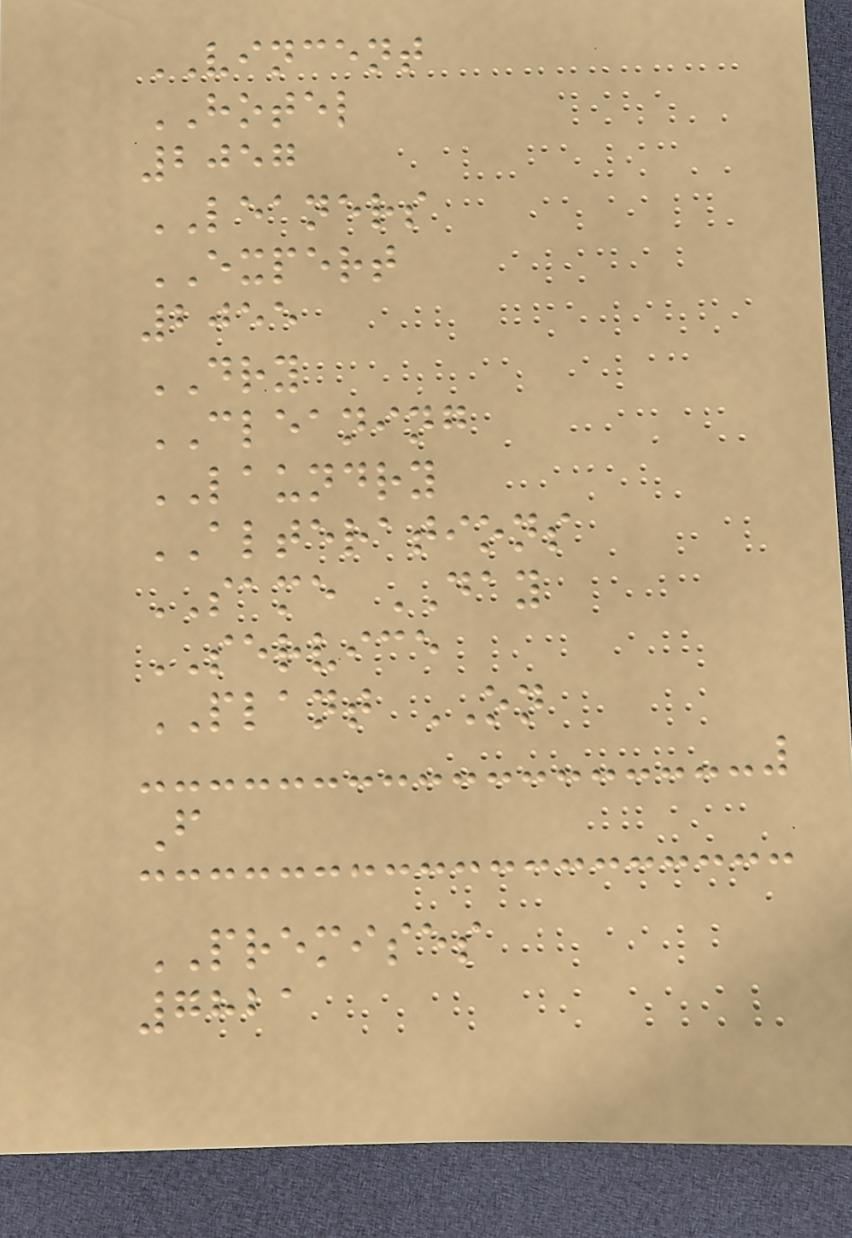VINCENT
HOTEL
2057
LEANERS
EXPERT
2055
DRY
CLEANING
LAUNDRY
ALTERATIONS
SAME DAY
SERVICE
PLANT ON
F
PREMISES
7821
